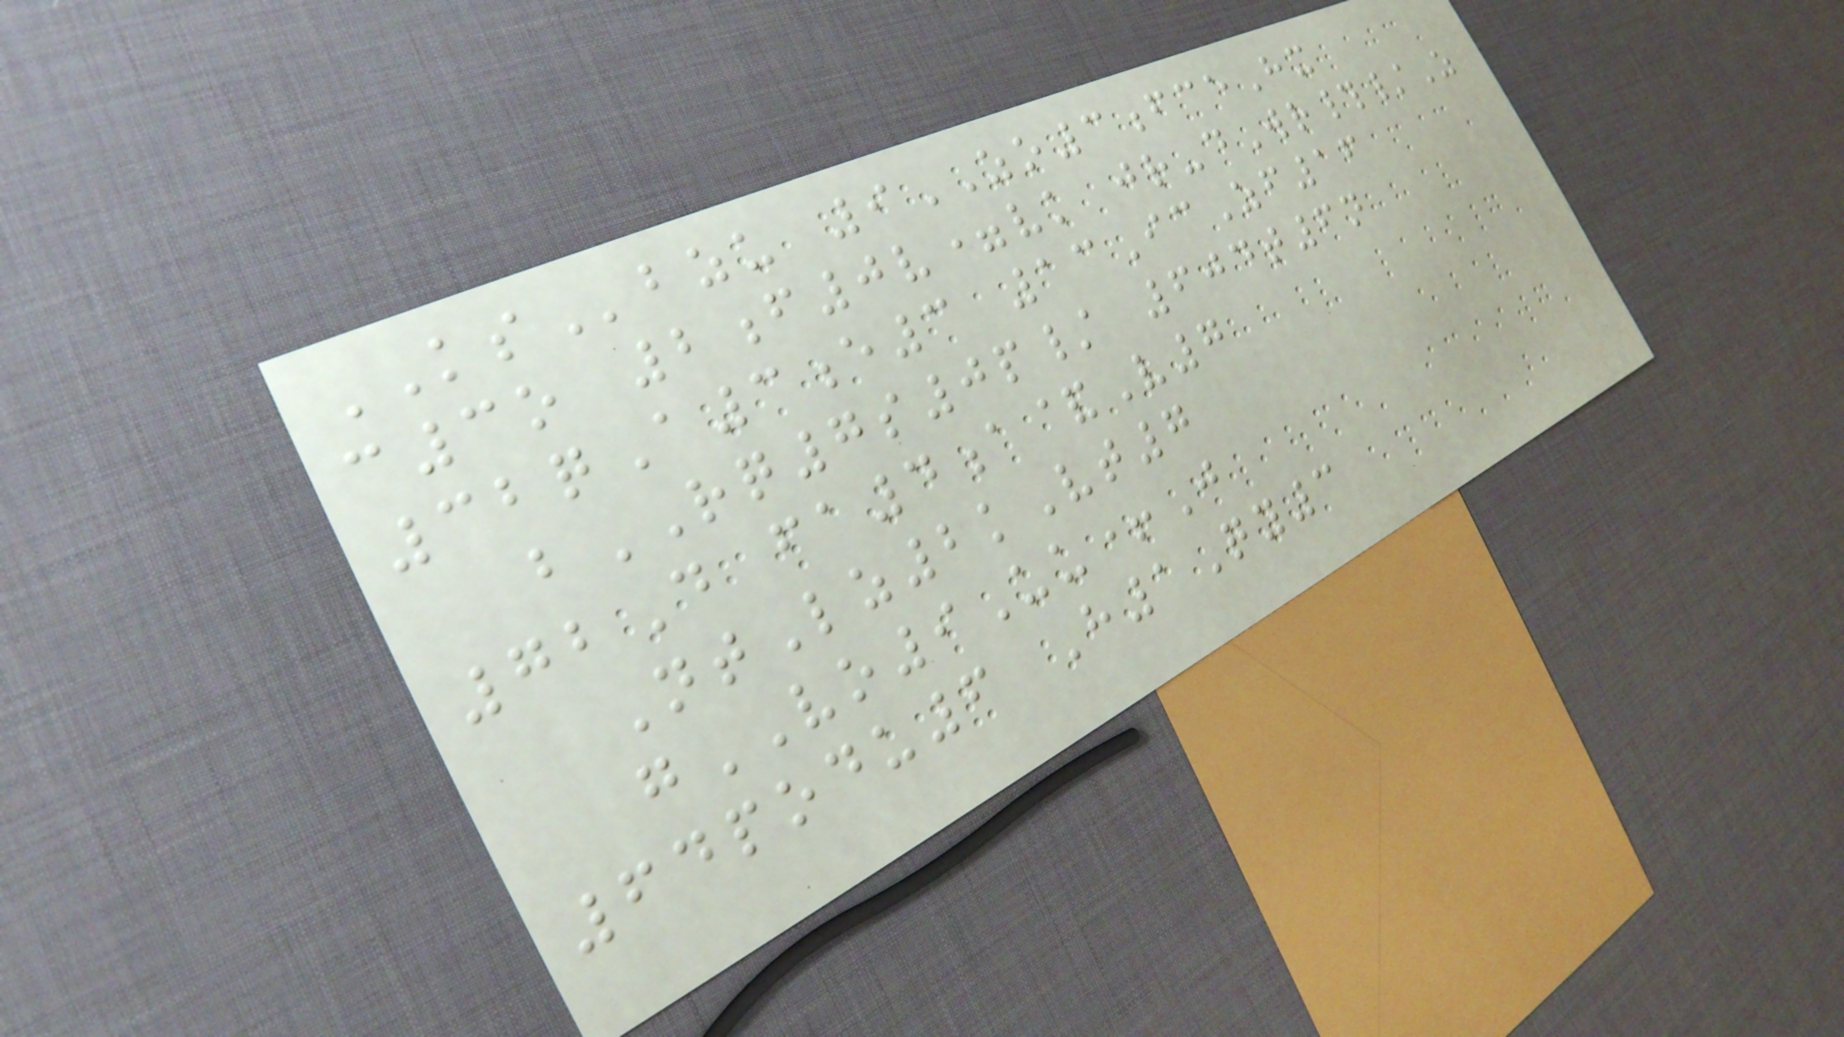KSbzu 9ZO3fceHx
c3o 2f0v=vk jr-dWr#/Z
32qA3e3 13IcZf16
bRQ7s0p/ 604t6n
72D fa4a&V7
NtLz2kVt7
gVO9Uu+J
64podu6 H1Qy3
